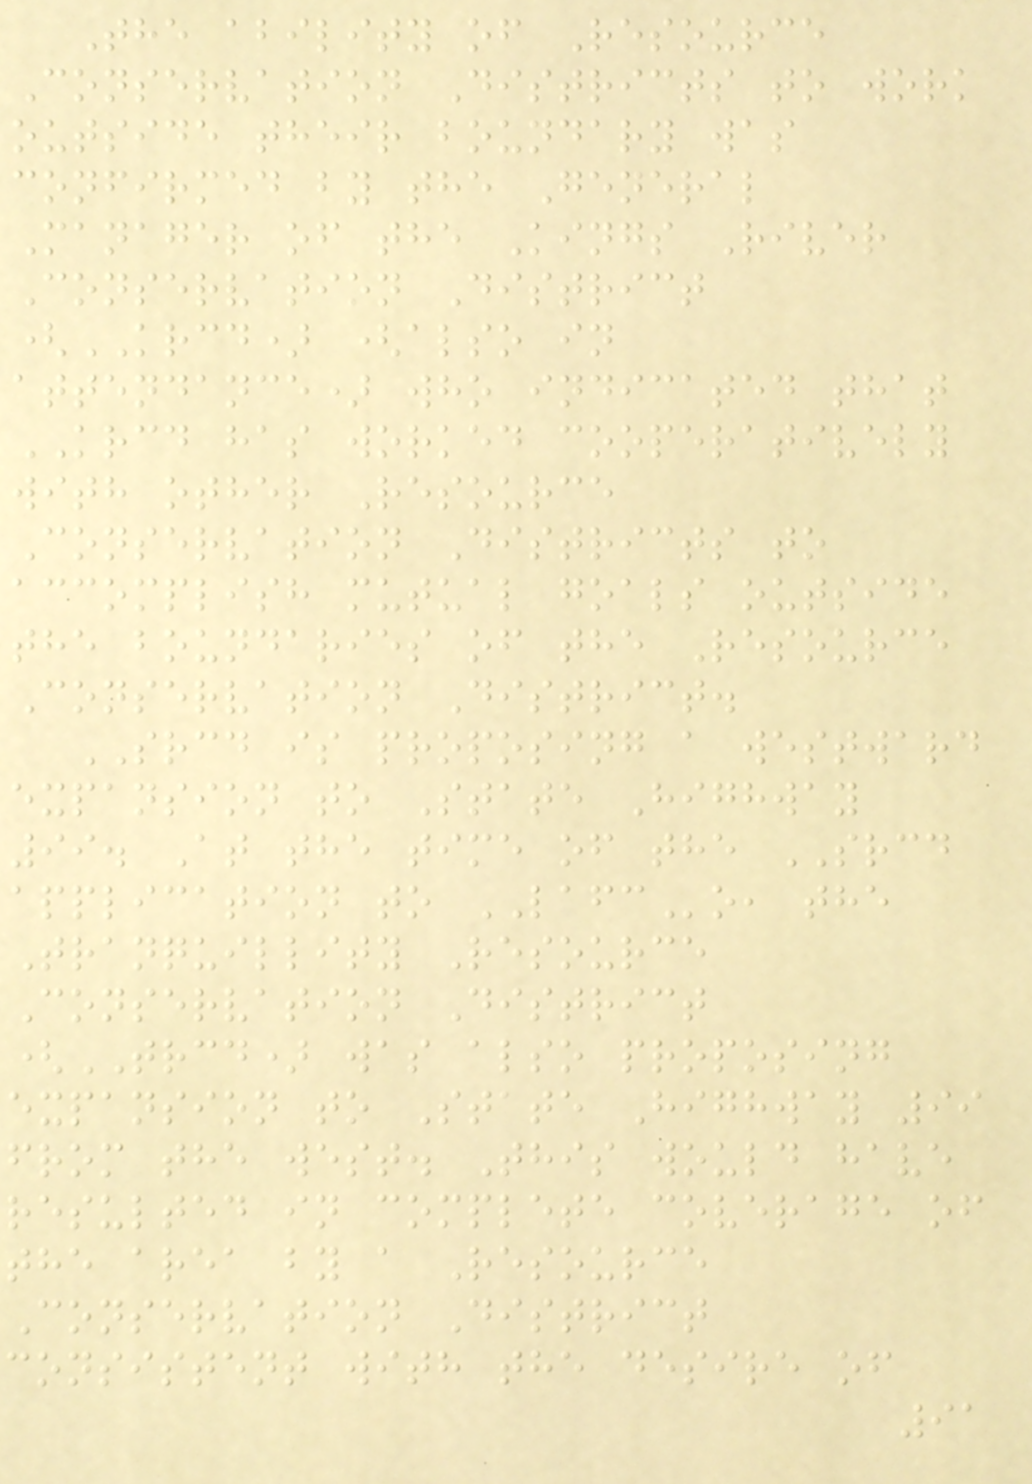The ability of Resource
Conservation Districts to work
outside their boundary was
confirmed by the General
Manager of the Kings River
Conservation District
(KRCD) (also in
attendance) who indicated that
KRCD has worked cooperatively
with other Resource
Conservation Districts to
accomplish mutual goals outside
the boundaries of the Resource
Conservation District.
SRCD is proposing a westward
expansion to State Highway
99. At the time of the SRCD
application to LAFCo, the
Tranquillity Resource
Conservation District
(TRCD) was also proposing
expansion to State Highway 99
from the west. This would have
resulted in complete coverage of
the area by a Resource
Conservation District
consistent with the desire of
91
